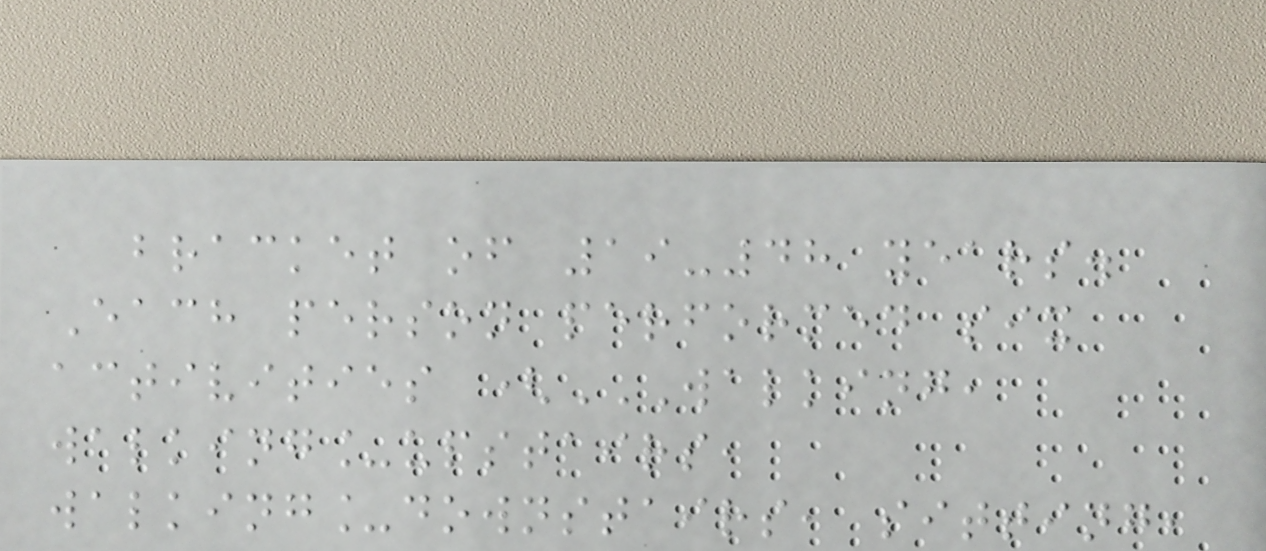bracket of 19-48 years.
Each person performed six
activities (WALKING,
WALKING_UPSTAIRS,
WALKING_DOWNSTAIRS, SITTING,
